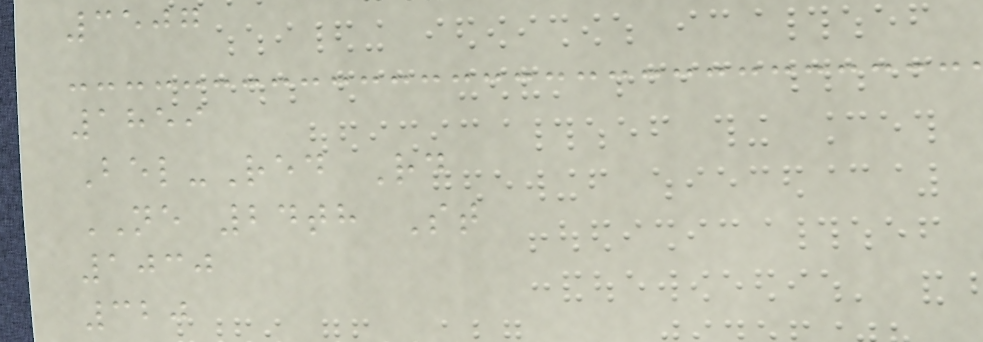3507
1859
Bel-Red Rd
NE 24th St
1030
320
